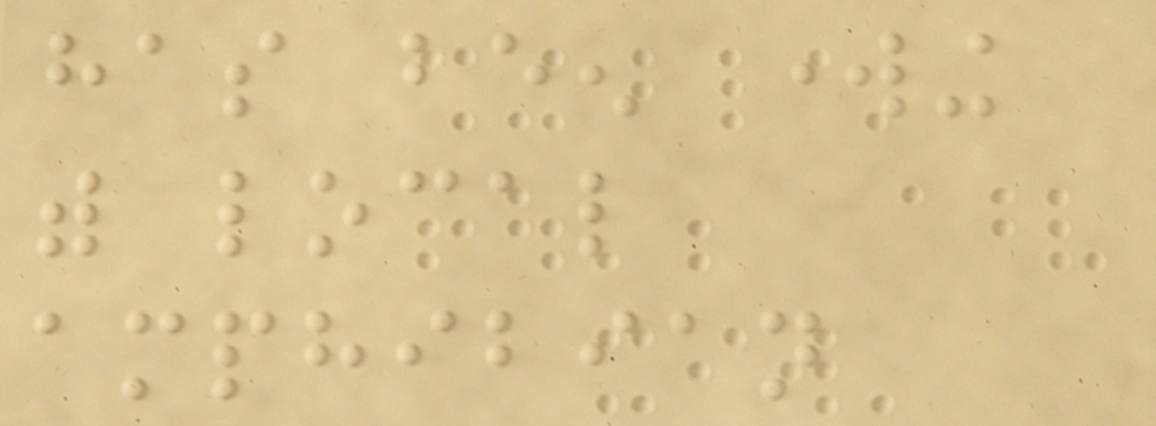has been working
with local
amphibian
